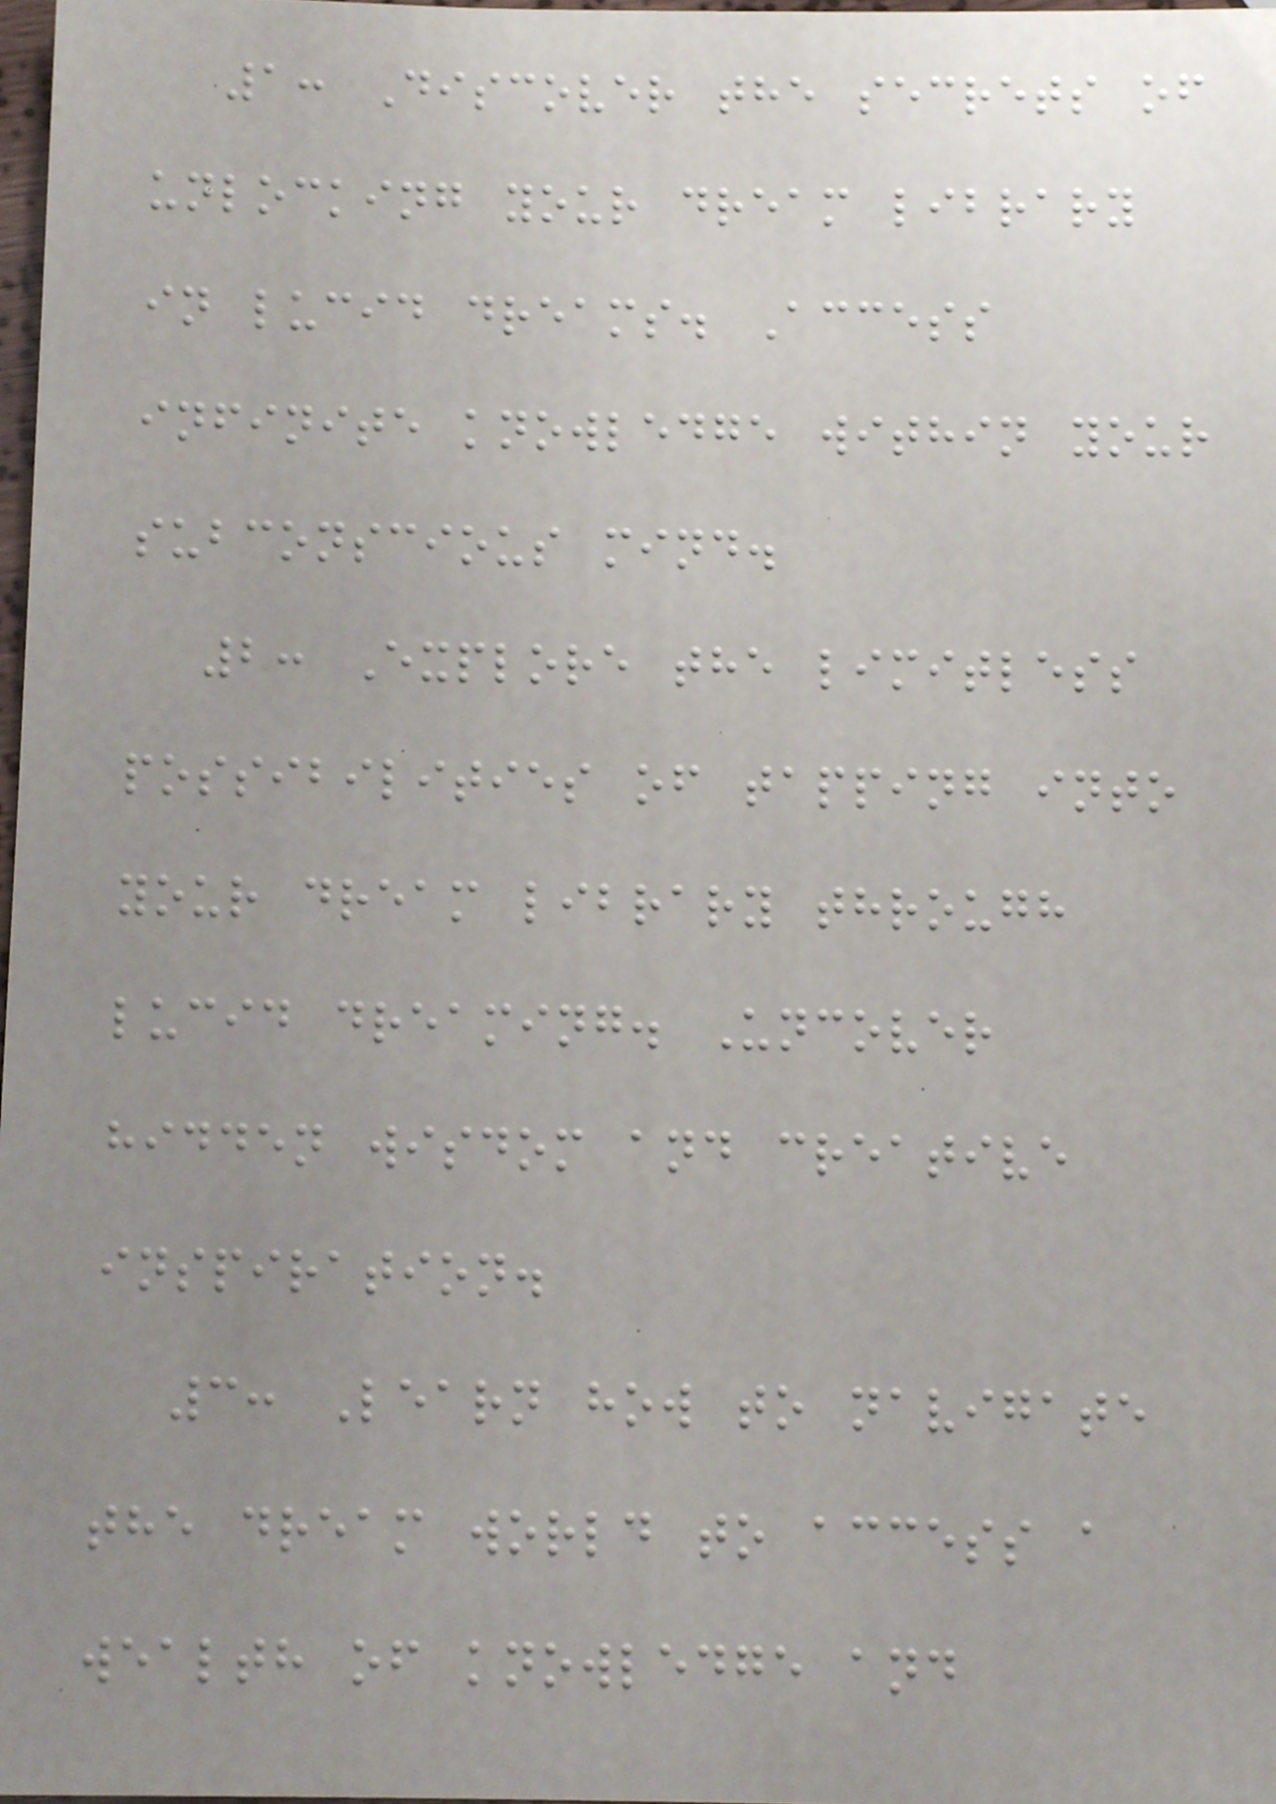1: Discover the secrets of
unlocking your dream library
in lucid dreams. Access
infinite knowledge within your
subconscious mind.
2: Explore the limitless
possibilities of tapping into
your dream library through
lucid dreaming. Uncover
hidden wisdom and creative
inspiration.
3: Learn how to navigate
the dream world to access a
wealth of knowledge and
